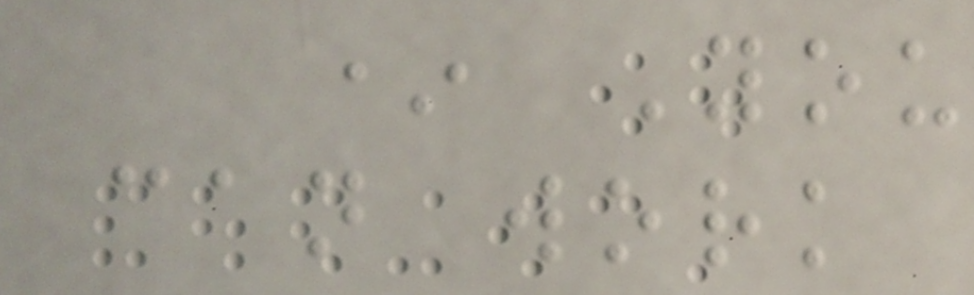* You
can work
